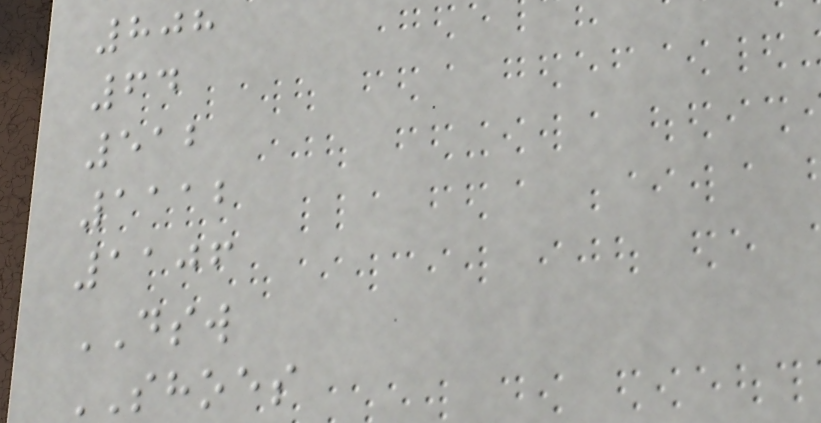808
64
512
1112
1106
DSW
SHOES
